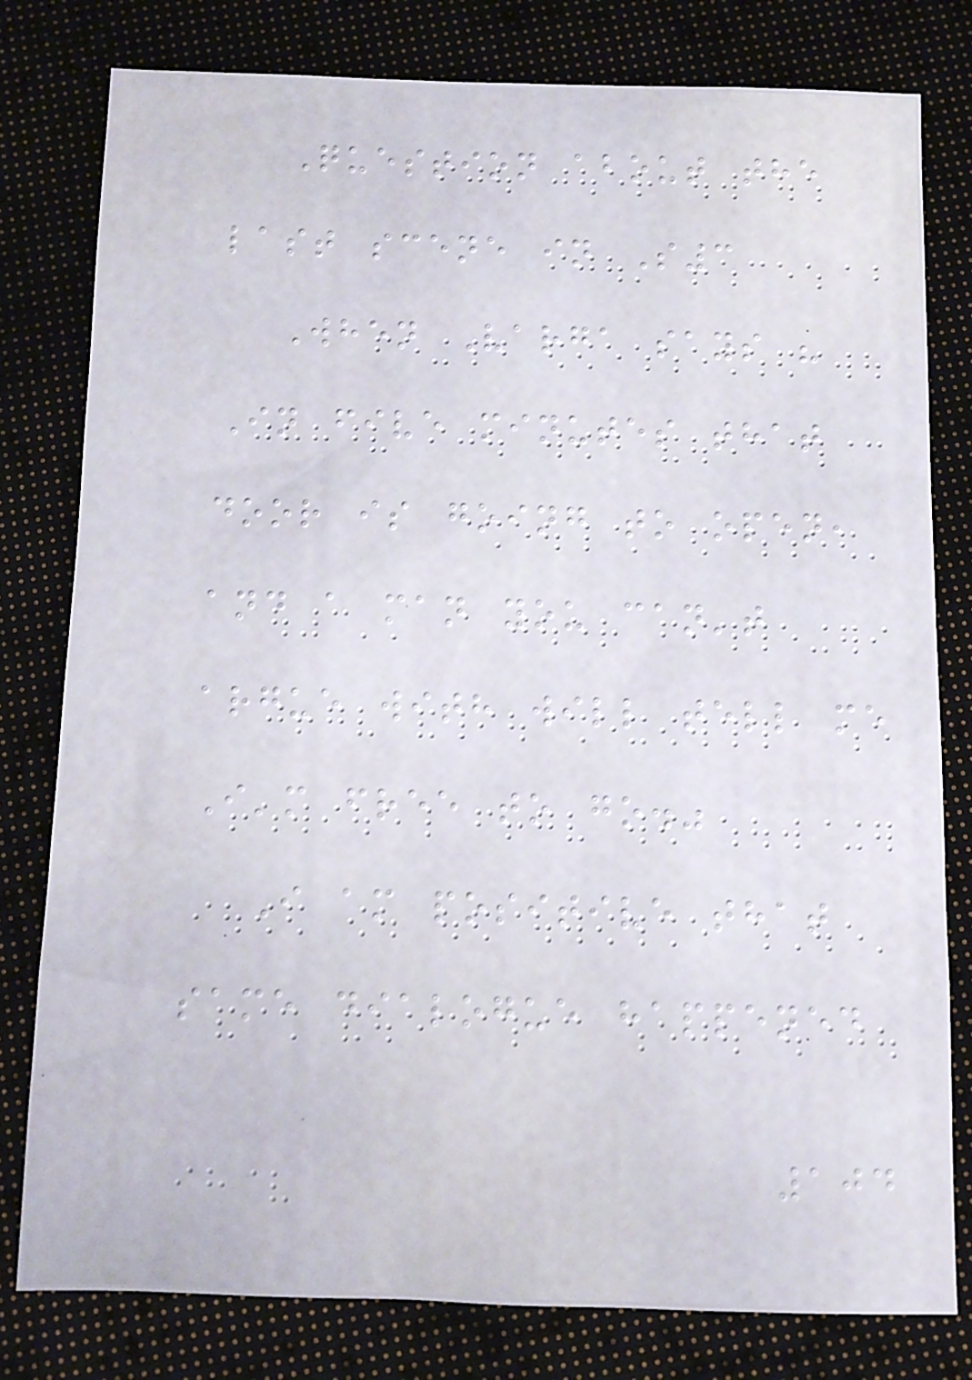Question about the
last scene in S3
When Varga says "
In five minutes that
door is going to open,
and a man you can't
argue with will tell me
I'm free to go."
I am positive that
same dialogue happened
104
